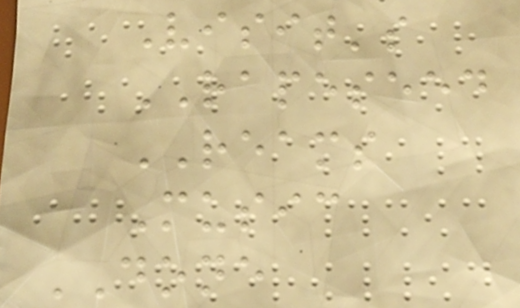Visit's
RAPESEED
REAMS
Music
DONE
